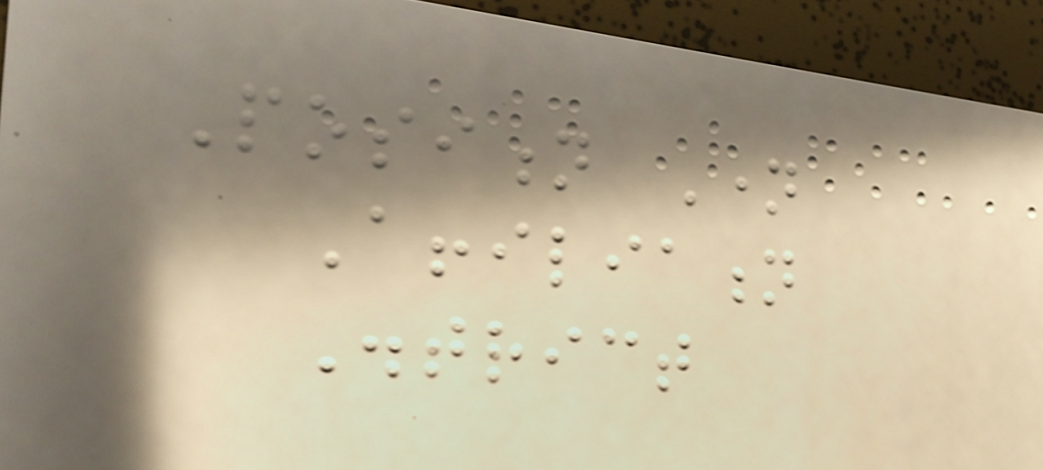Position Name
Affiliation
District
